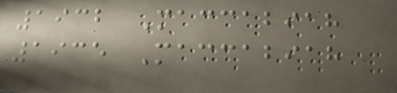1932 Maccabiah
1935 Maccabiah
